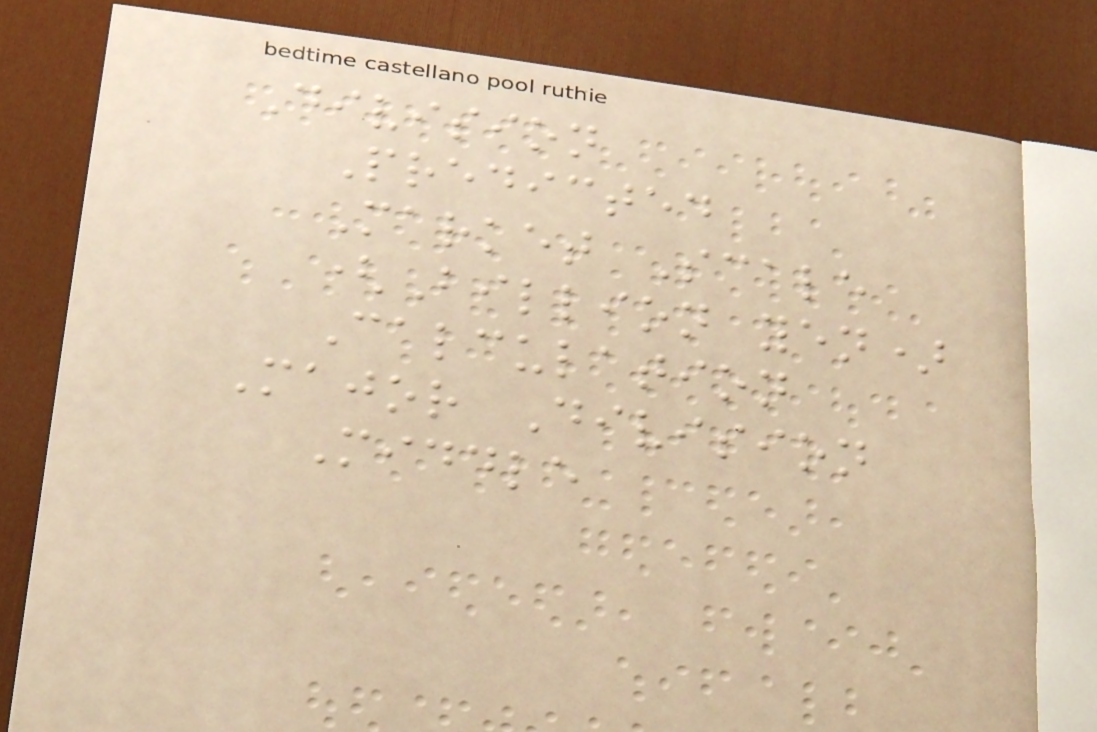Division
Predicted
Market Scale
(Billion yen)
Calculation
Major Division
Middle
